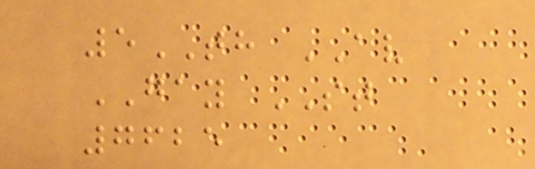5TH AV
GAY ST
7625
